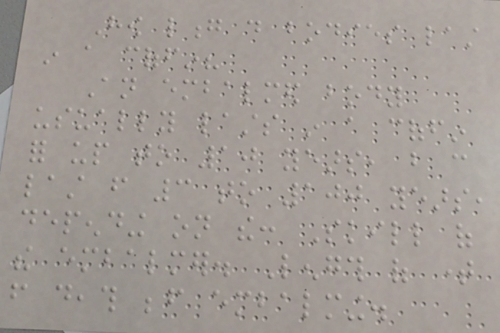How long do bodies last
in a coffin?
An embalmed body
usually lasts in a coffin
for up to 10 years, but can
last from 3 to 100 years,
depending on the: Skill of
the embalmer. Length of time
from death before embalming.
